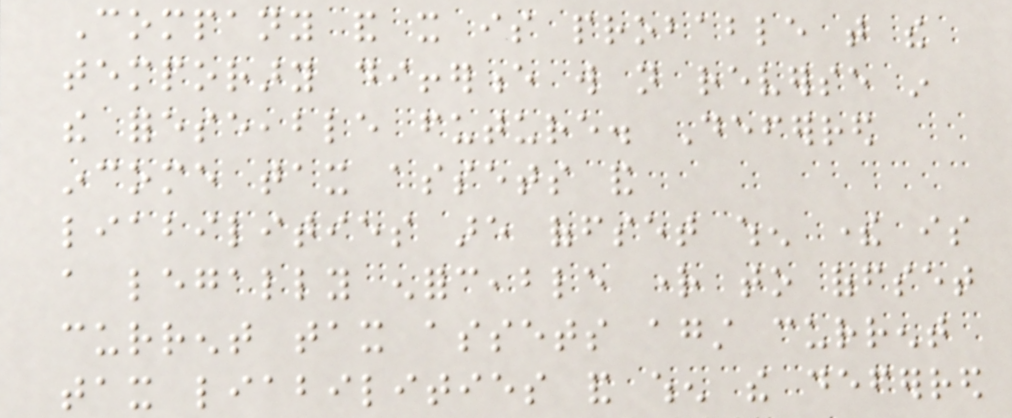Company and it is probable that the
temporary difference will not reverse in
the foreseeable future. Deferred
income tax assets and
liabilities are offset when there is
a legally enforceable right to offset
current tax assets against current
tax liabilities and when the deferred
